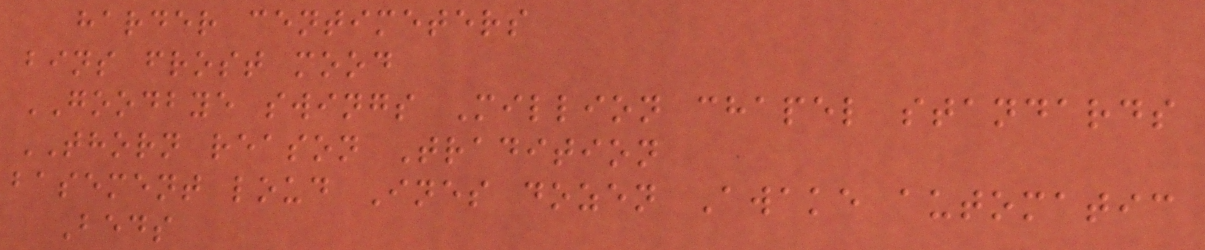harder centimeters
bins frost mood
GOODBYE swings Million chapel standards
THORN reason Tradition
basement loud Ines dozen Awake automatic
Beds
